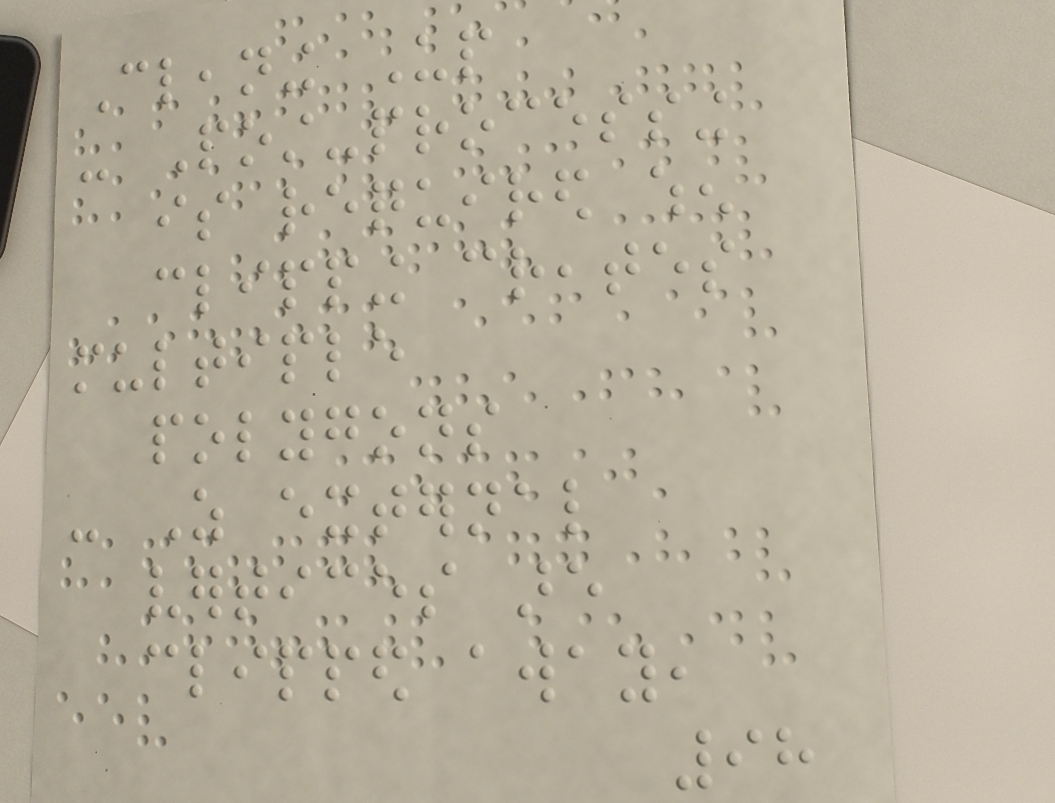Cleaning Up
- Post-processing
is required when
clipping creates
multiple
polygons
- As external
vertices are
clipped away,
98
